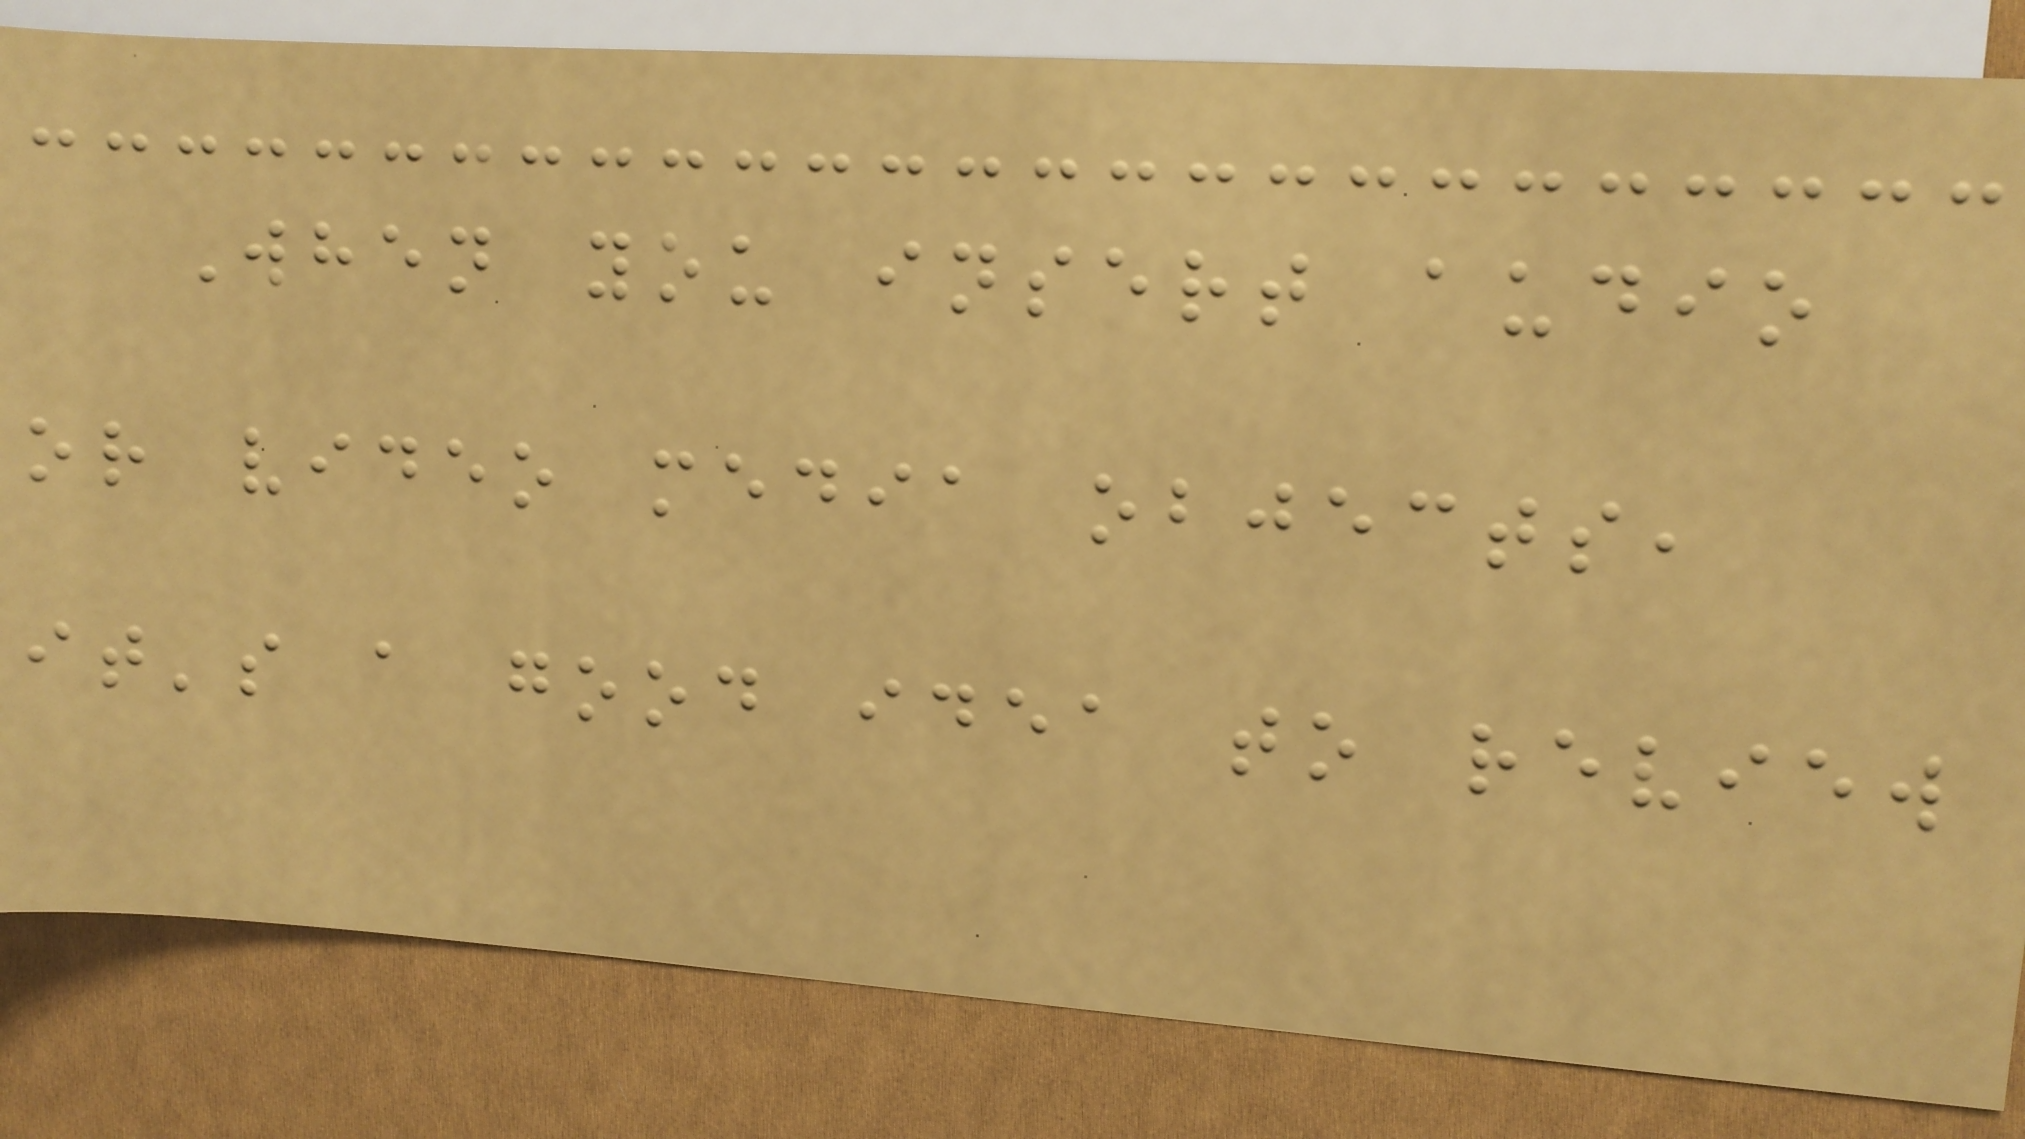When you insert audio
or video media objects,
it's a good idea to review
